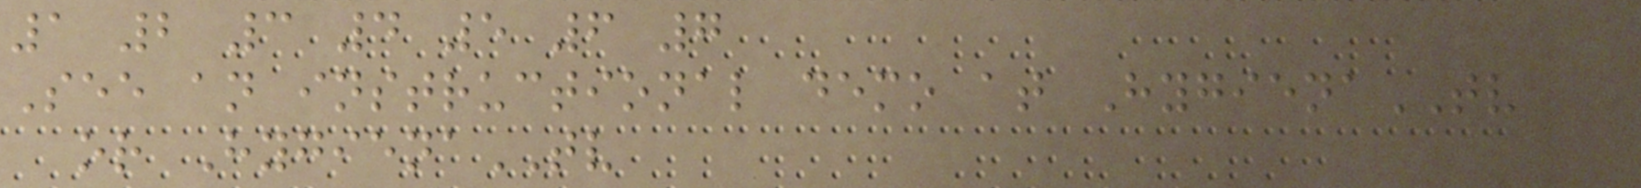1 2 3 4 5 6 7
See an instructional demo at HygienaTV
or HygienaTV
